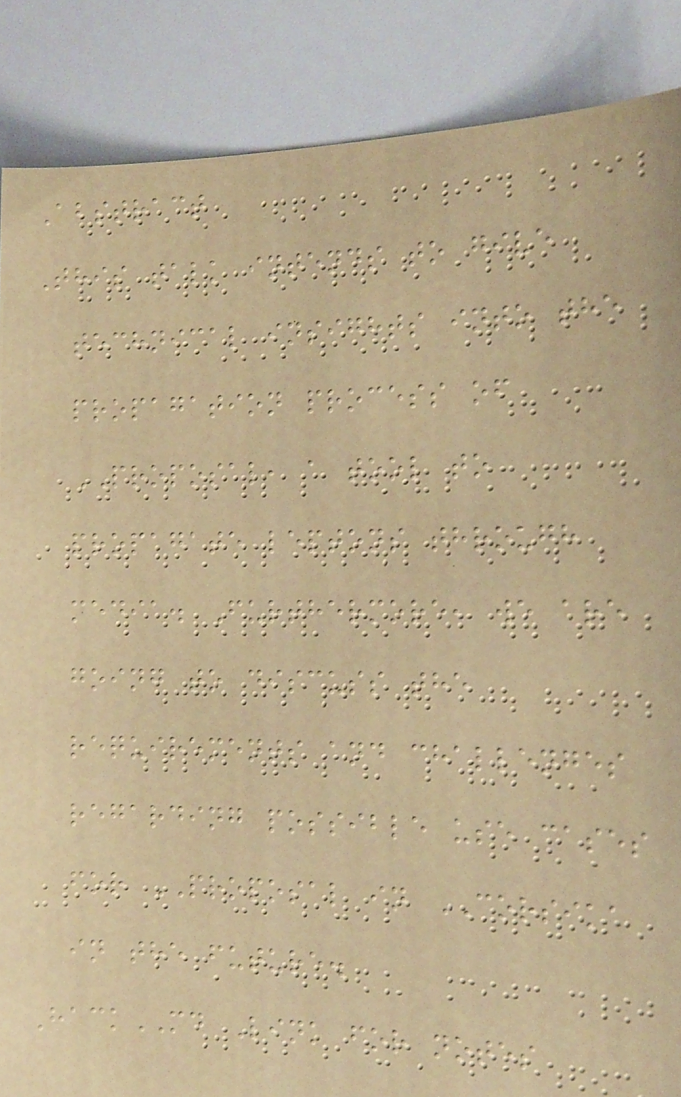Abstract
This talk intends to give
technical insights into the
propagation process of
PROPOSAL, a tool to
propagate leptons through
media. Furthermore, we are
going to discuss the
requirements and challenges
regarding possible use cases
for PROPOSAL in CORSIKA
in the future.
HackMD Link for notes
